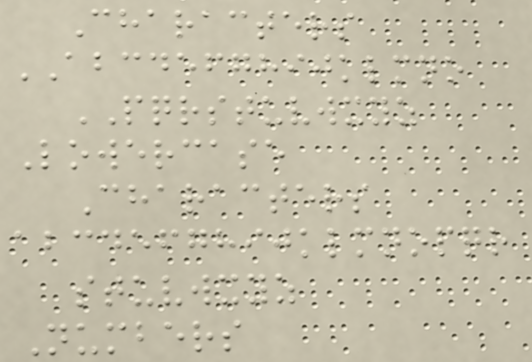Characters
ABCDEFGHIJKLMNO
PQRSTUVWXYZ
Lowercase
Characters
abcdefghijklmnopqr
stuvwxyz
Numbers
